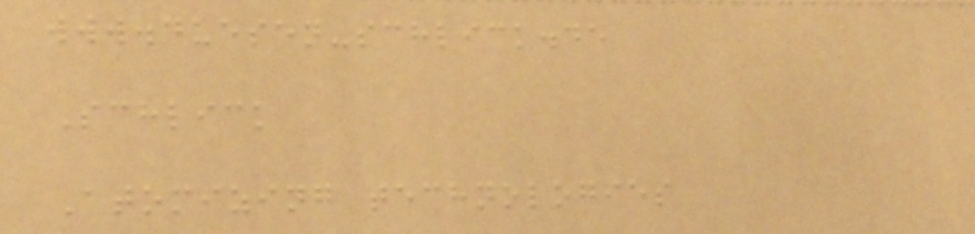www.duesen-schlick.de
Schlick
Atomizing technologies
